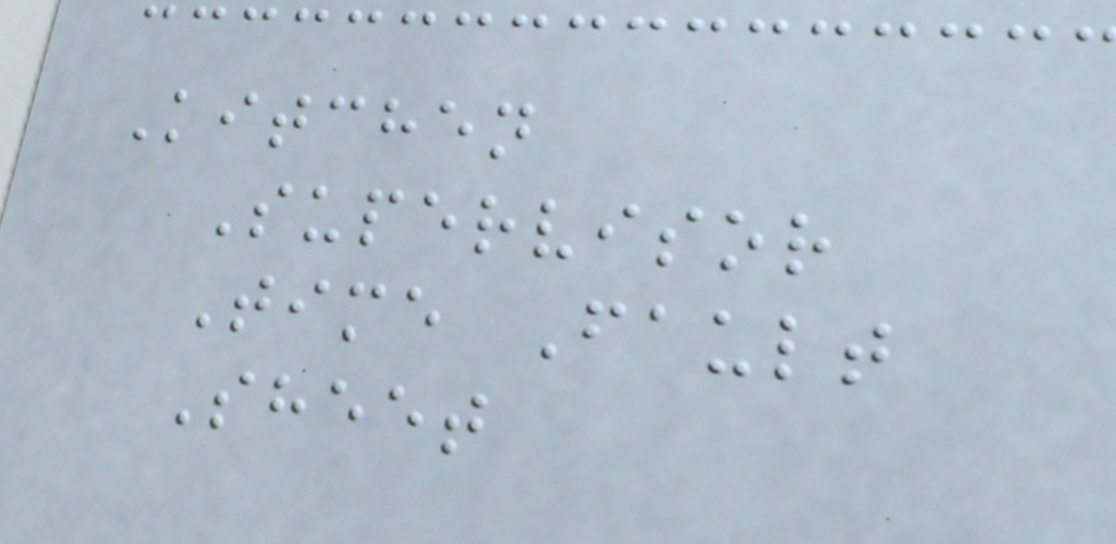Kitchen
Supervisor
Time Fault
Sheet
